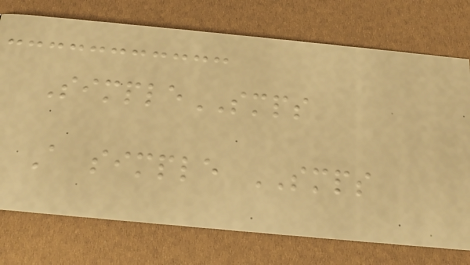SimpleSMPS
A simple SMPS
